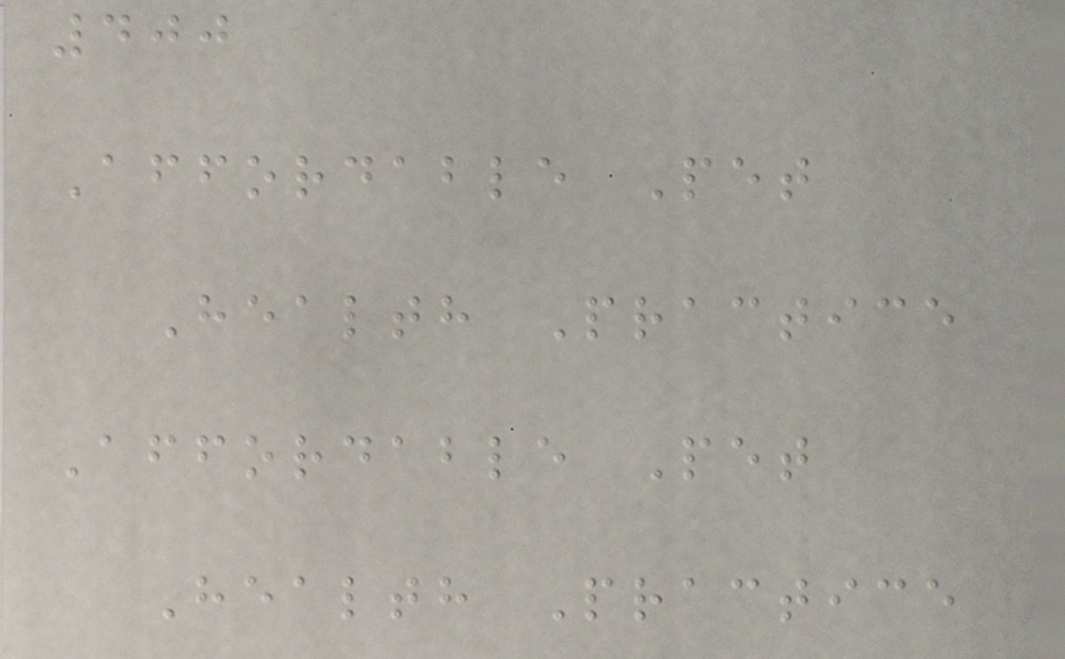400
Affordable Pet
Health Practice
Affordable Pet
Health Practice
